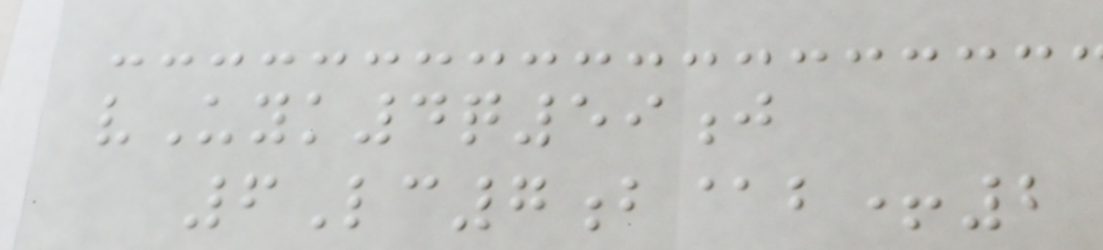vUyk4q59j
6Lc7b@b+2
